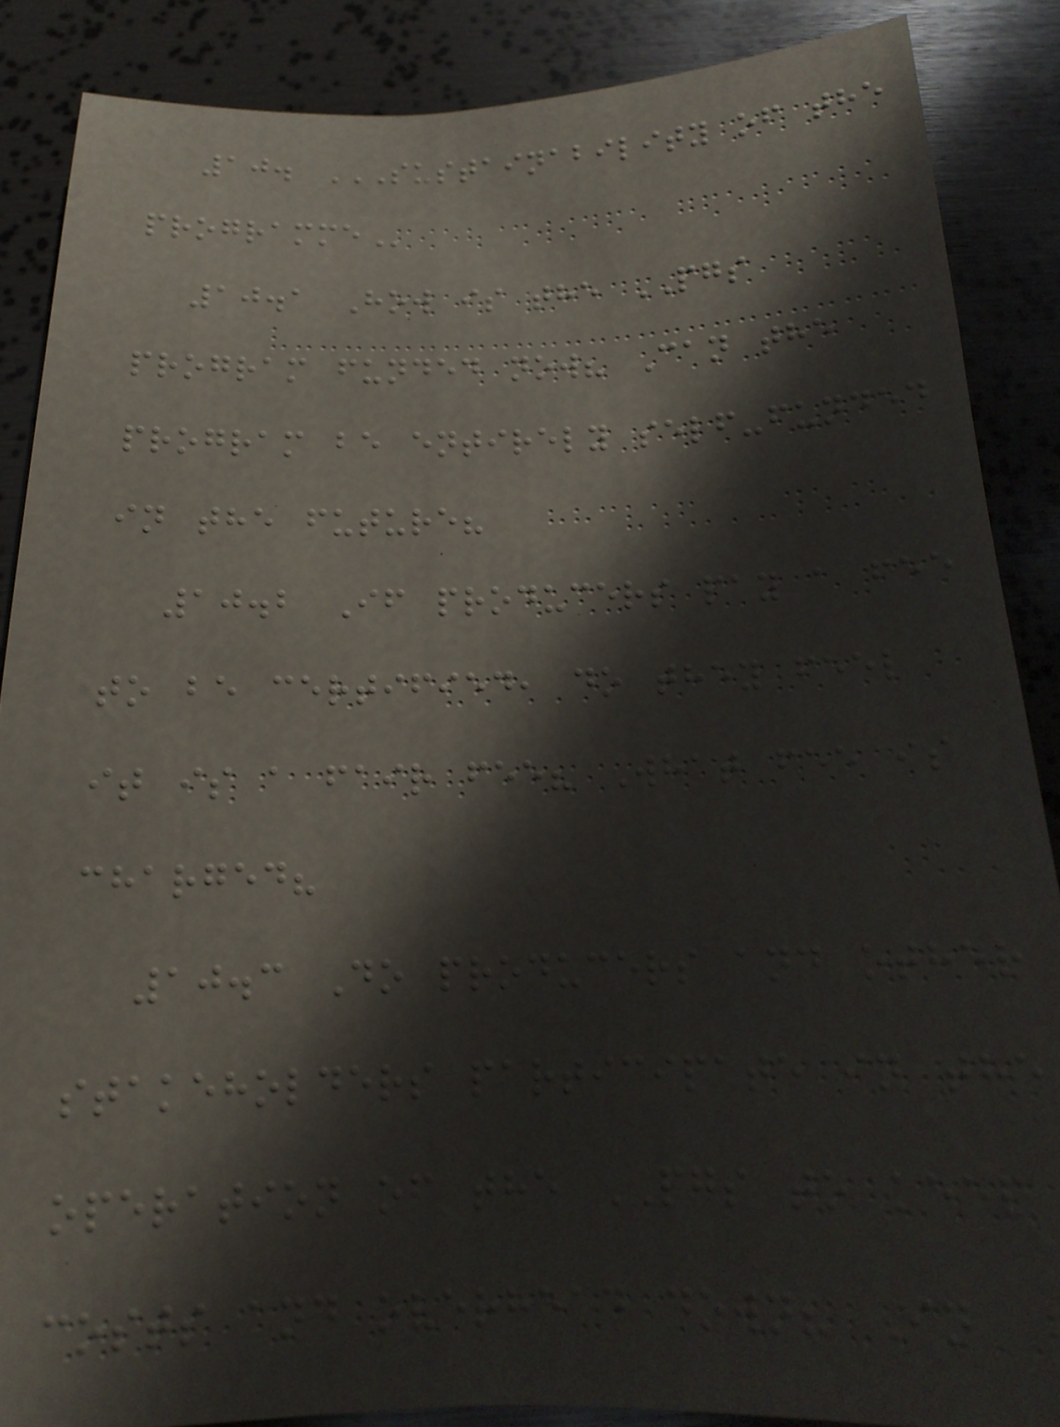10. SUSTAINABILITY OF THE
PROGRAMME
10.1 How is the PGS
program funded now? Can the
program be entirely self-funded
in the future?
10.2 If producers pay a fee
to be certified, do they feel
it is a fair fee? What fee is
charged?
10.3 Do producers and other
stakeholders participate in the
operation of the PGS to keep
costs and overhead down? In
